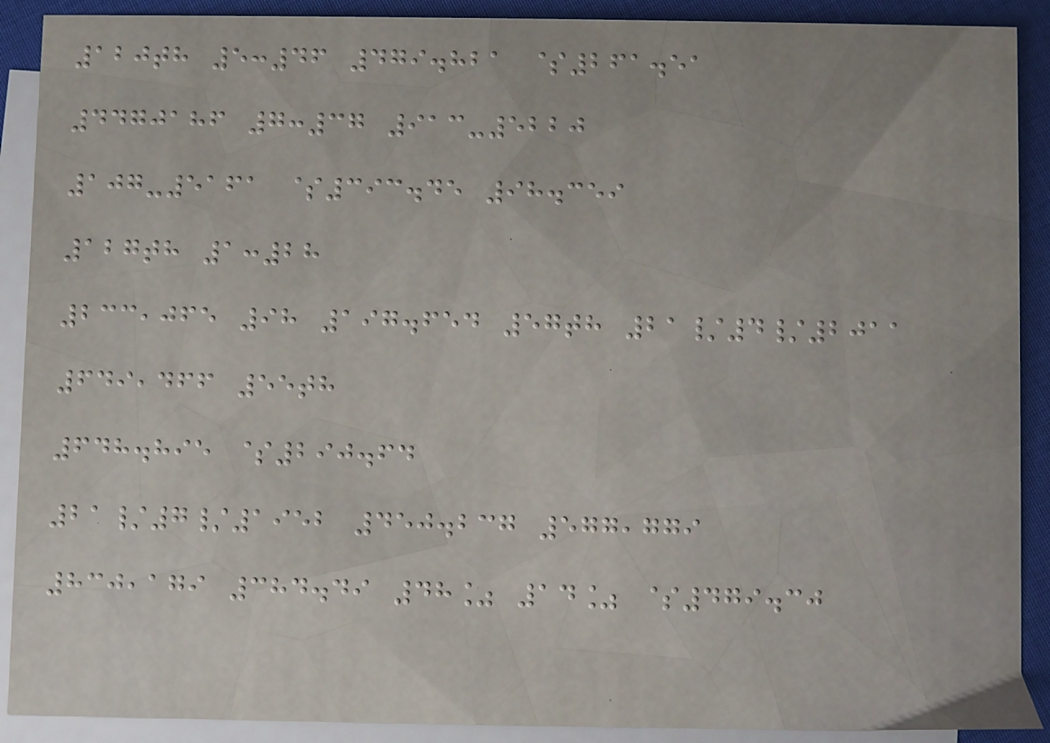120th 5:46 479.821 $261.51
4470186 7:37 913-5220
107-5161 $393.45 98.359
127th 1:28
233,065 98 197.654 57th 21/4/2011
649,466 55th
648.895 $290.64
21/7/1952 450.237 577,779
830,179 384.49 48% 14% $479.30
